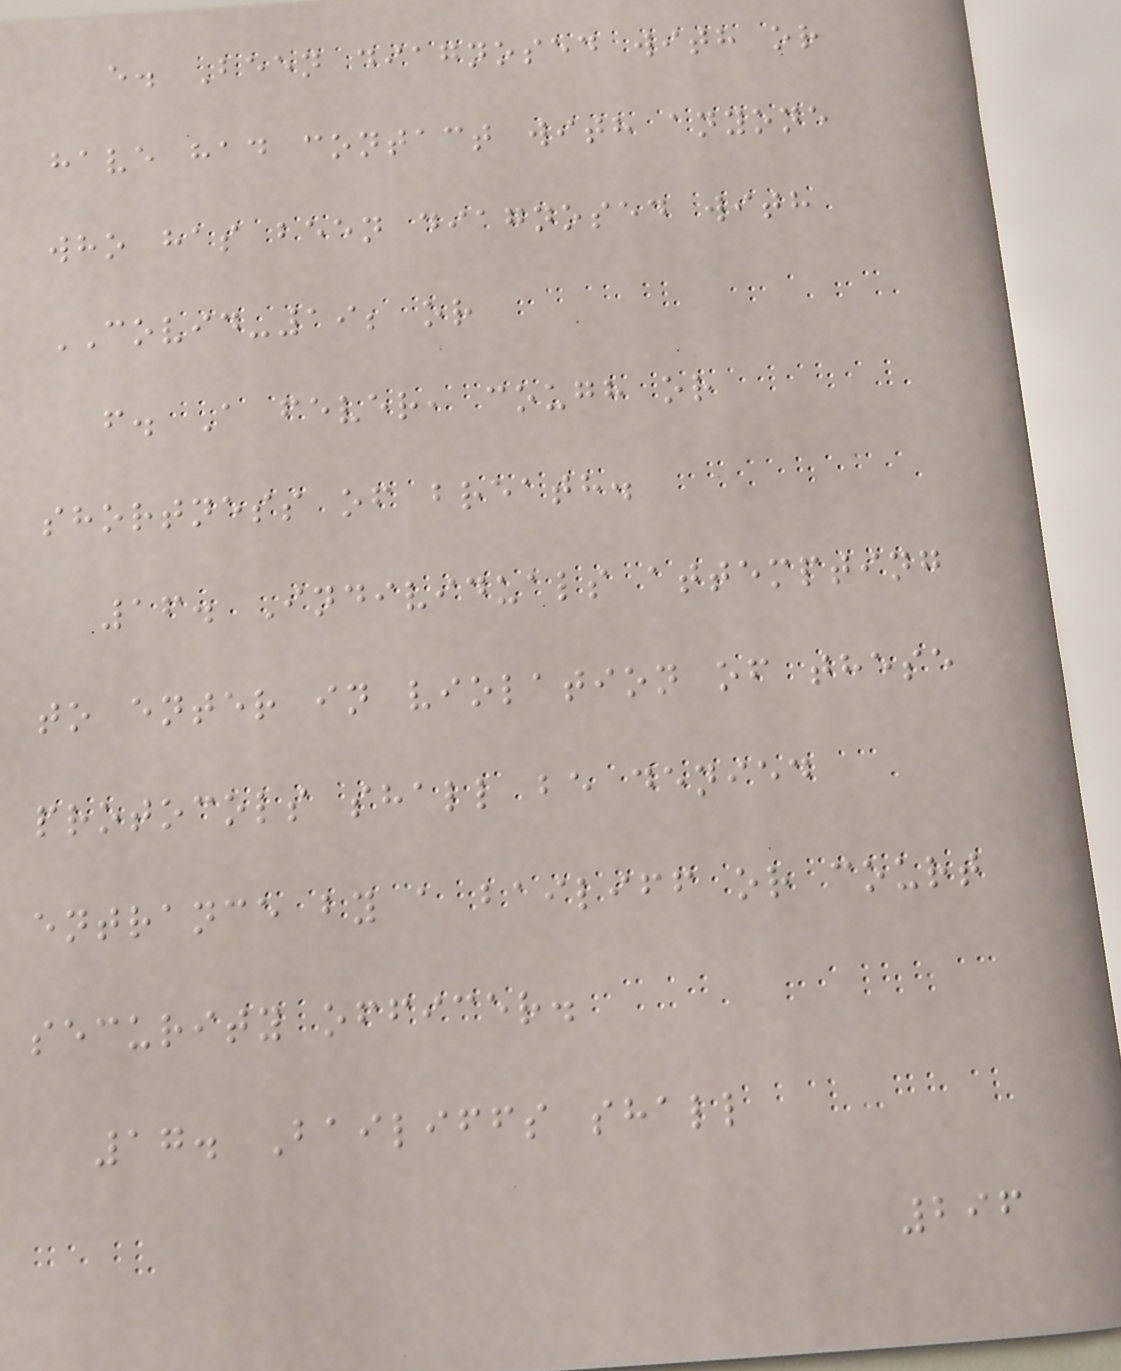e. Been diagnosed with or
have had contact with anyone
who has been diagnosed with
COVID-19; or
f. A fever, cough or
shortness of breath.
16. Individuals attempting
to enter in violation of these
protocols shall be denied
entrance by a bailiff or court
security officer.
17. Bailiffs shall
296
